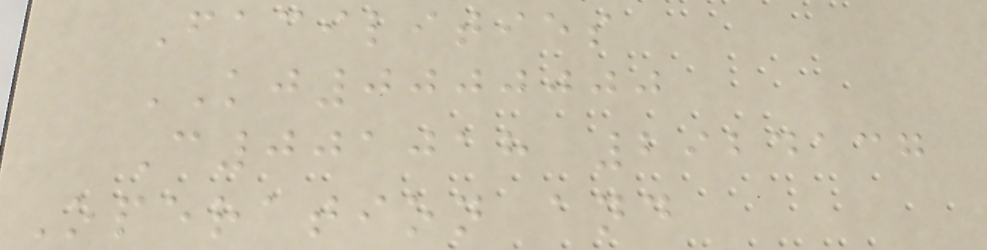Facilities
KJ0000000
C001018 2924137
Operation and
